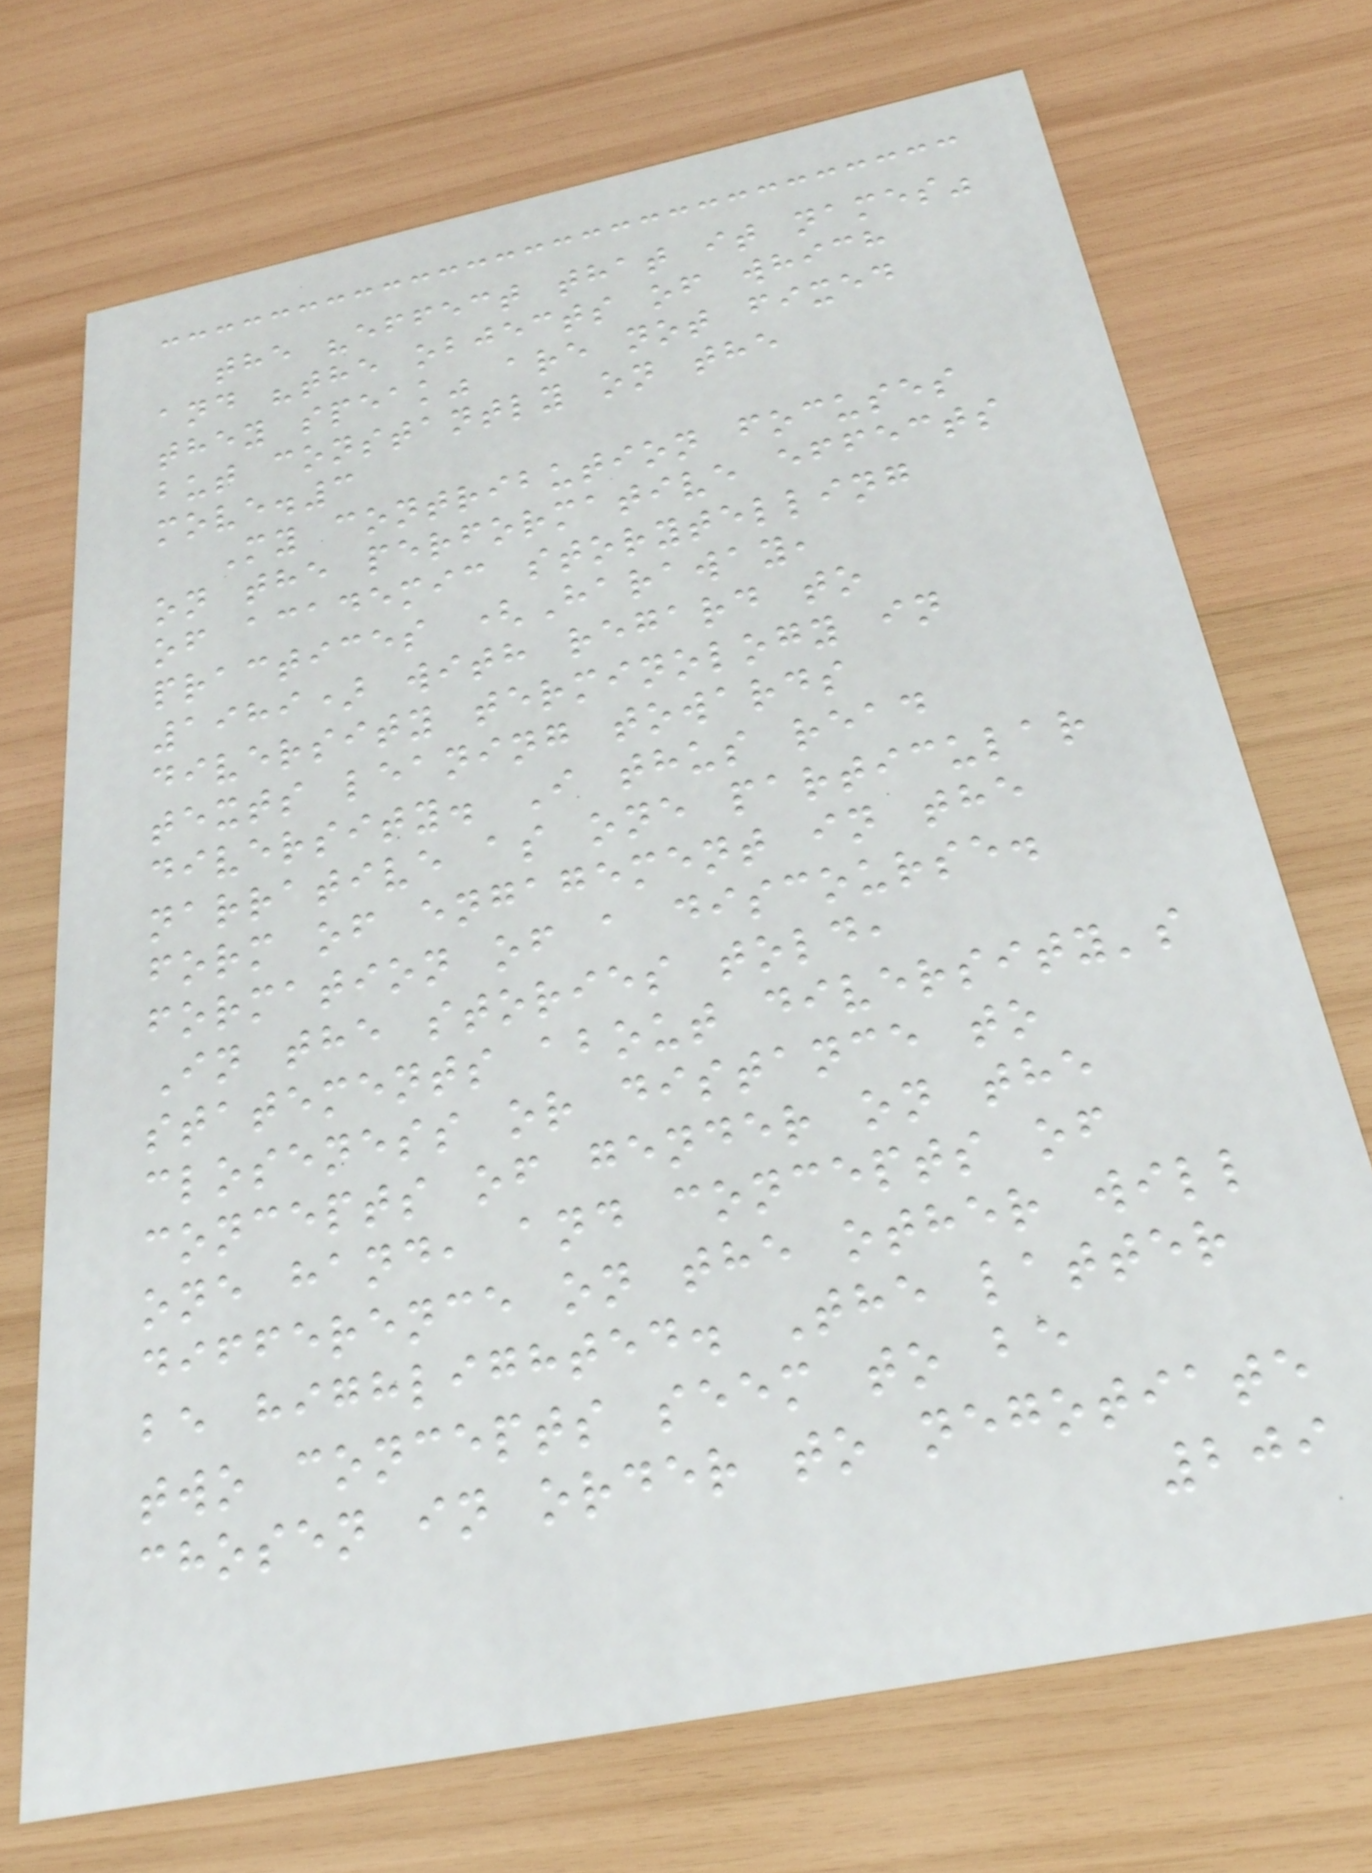the "effect that it names"
and "the objects of which
they speak" are not fixed
but constantly on the
move.3
My contribution focuses
on the performative effects
of academic storytelling
practices (Haraway,
1989) with regard to
diversity terminology in
texts leaning towards
diversity. I thus read
narrative as one particular
form of engagement in the
formation of a discourse.
In the stories told,
statements about diversity's
closeness or distance to
concepts of gender on the
one hand, and concepts of
difference on the other will
be highlighted. The latter
two concepts seem to be
chosen in order to negotiate
209
